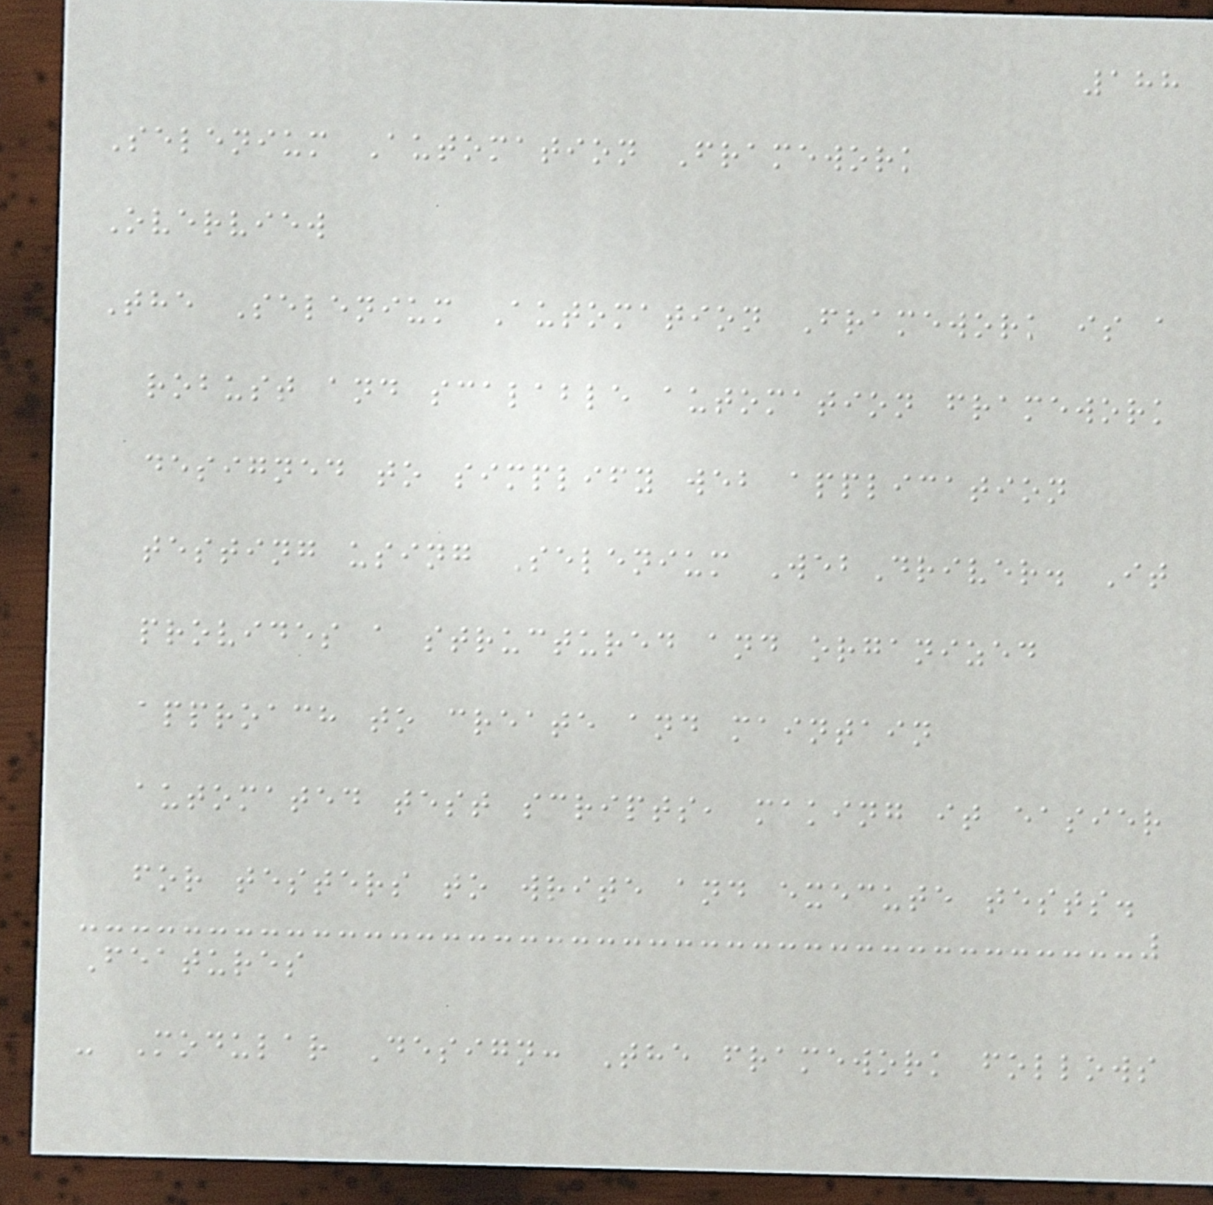188
Selenium Automation Framework
Overview
The Selenium Automation Framework is a
robust and scalable automation framework
designed to simplify web application
testing using Selenium WebDriver. It
provides a structured and organized
approach to create and maintain
automated test scripts, making it easier
for testers to write and execute tests.
Features
- Modular Design: The framework follows
